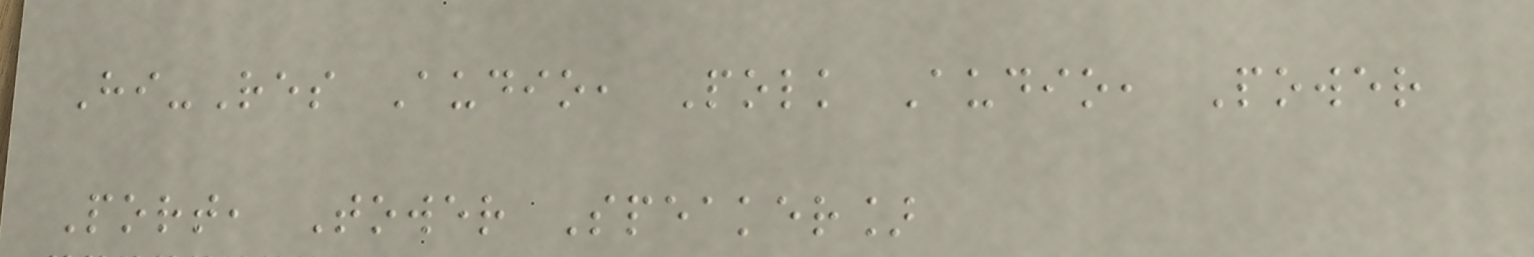Hi-Res Audio, Polk Audio, Power
Port, Tower Speaker]
